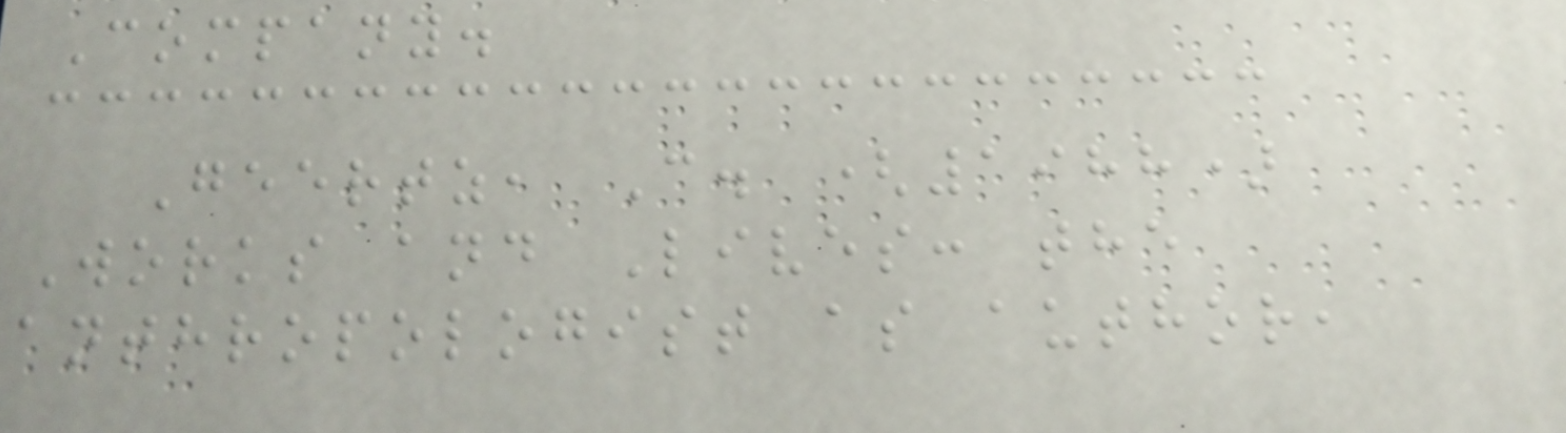Company.
Geertz, C. (1988)
Works and Lives: the
anthropologist as author,
